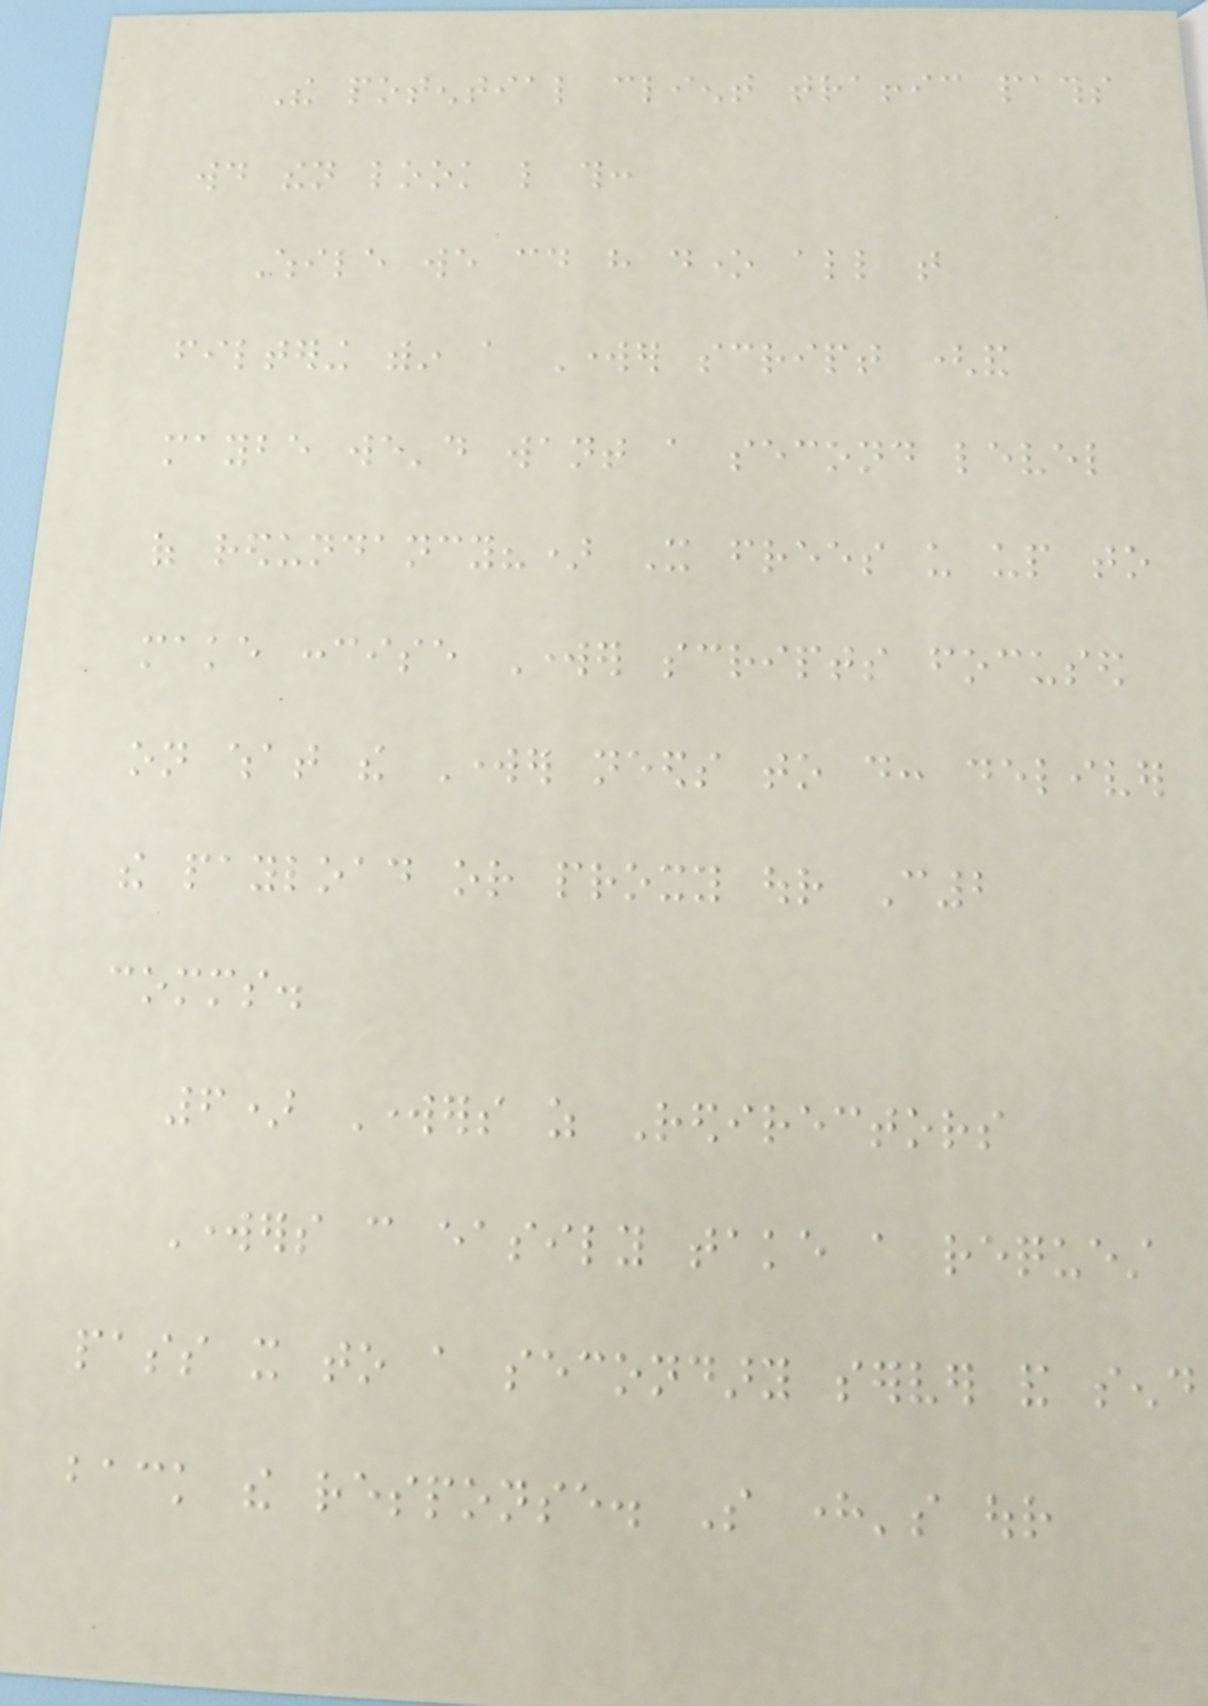The potential client traffic paths
would then look like this:
While we could have done all that
filtering within a Worker script (and
maybe we'd want a second level
of redundancy?) It frees us up to
make concise Worker scripts focused
on what the Worker needs to do: deliver
the payload or proxy our C2
comms.
6) Workers as Redirectors
Workers can easily take a request
pass it to a secondary server and send
back the response. So here's our
